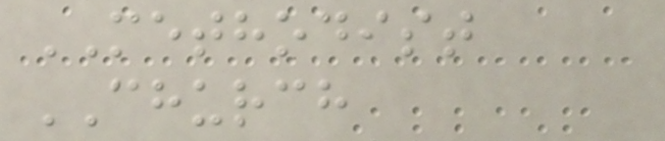METHODIST
CHURCH
